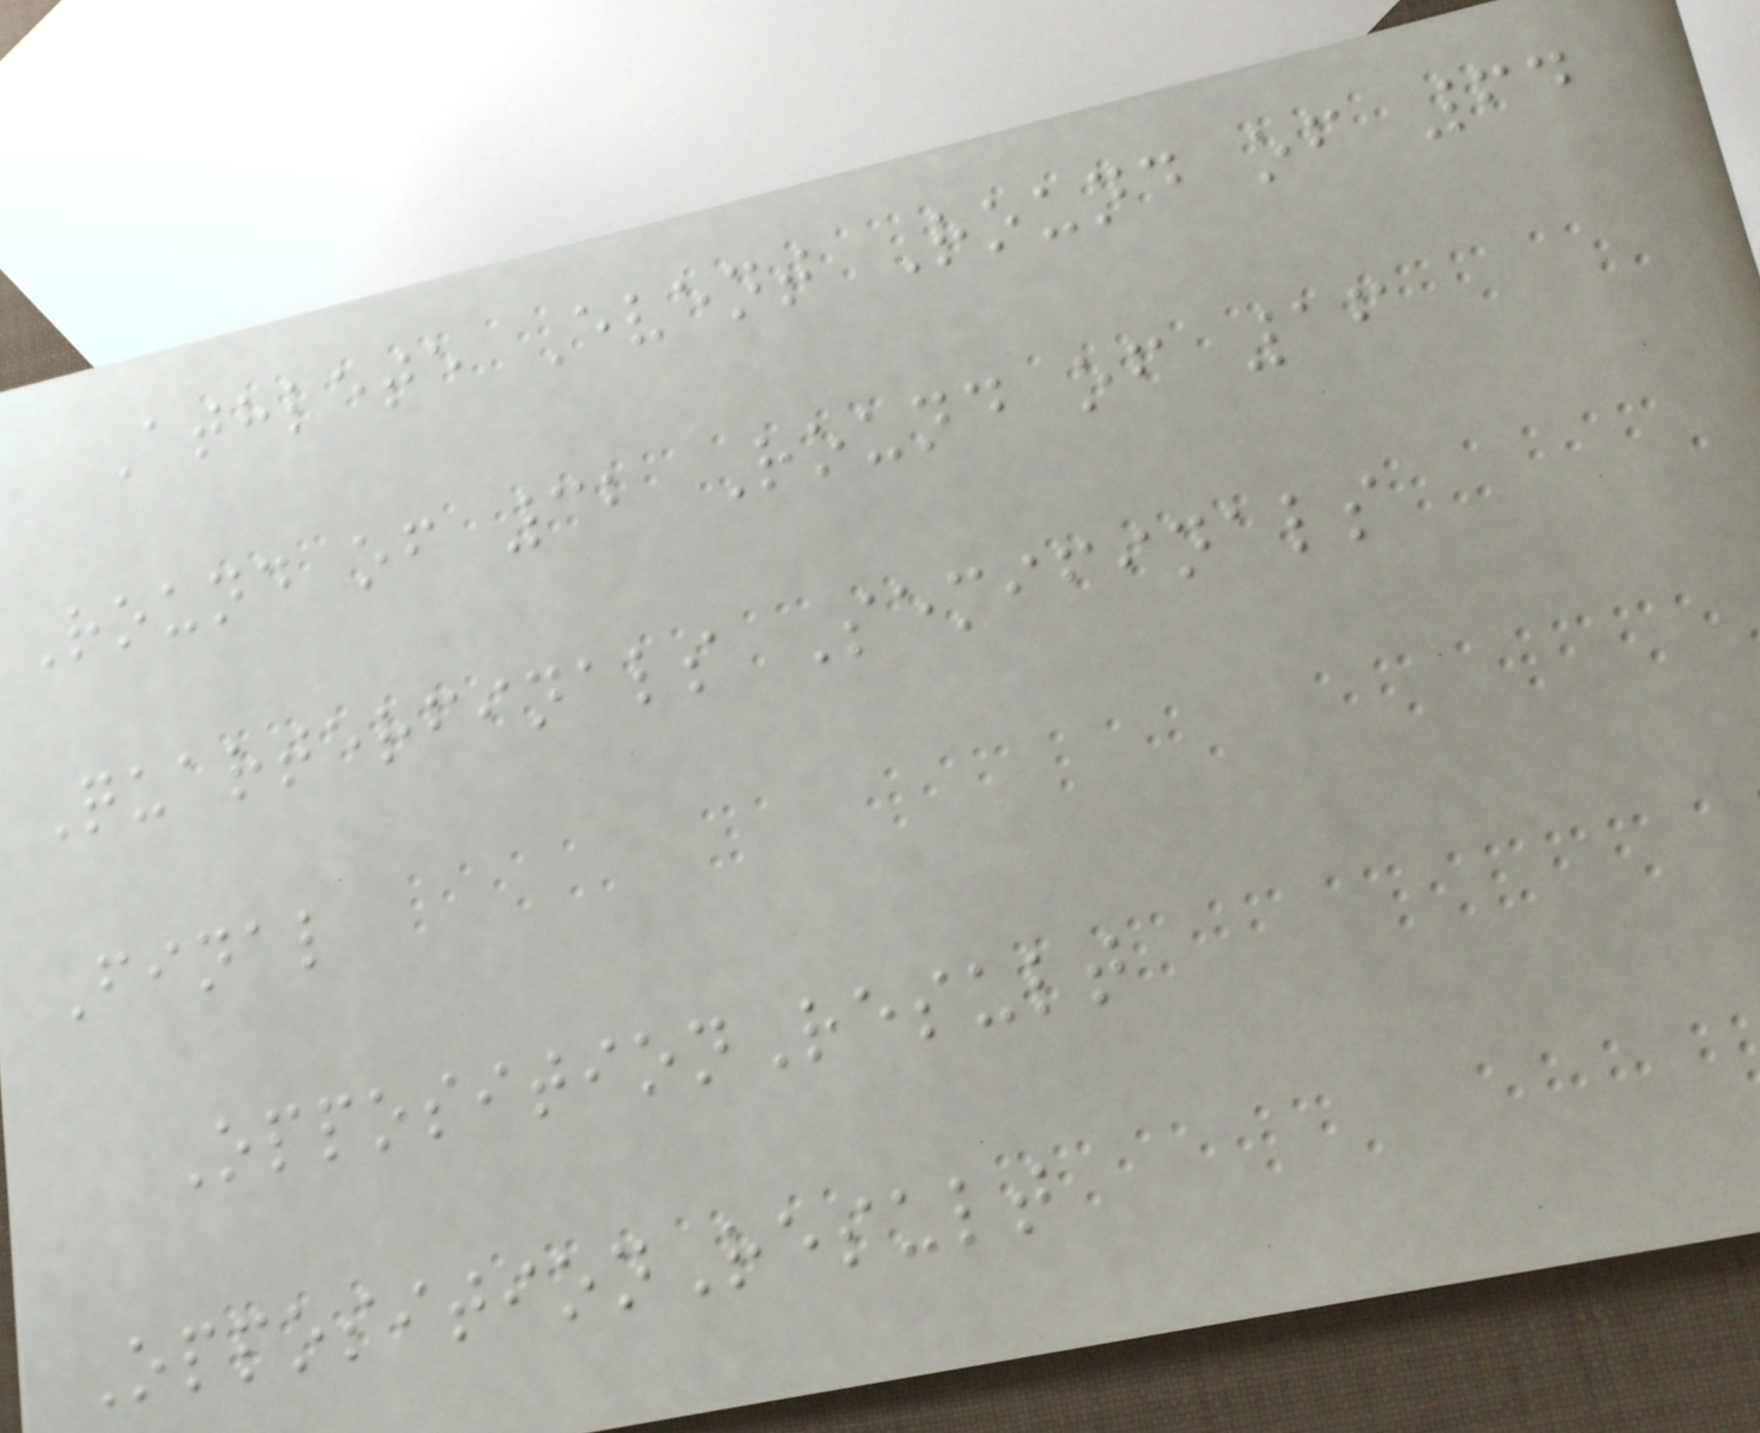Athlete Event Round of 64
Round of 32 Round of 16
Quarterfinals Semifinals
Final
OppositionResult
OppositionResult
